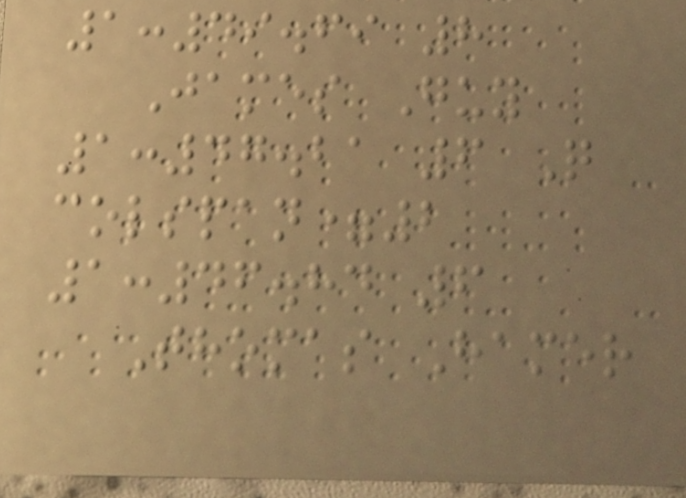1:49.69 8
James Guy
1:47.21 6 Q
colspan=2
1:46.84 6
Thomas Hamer
